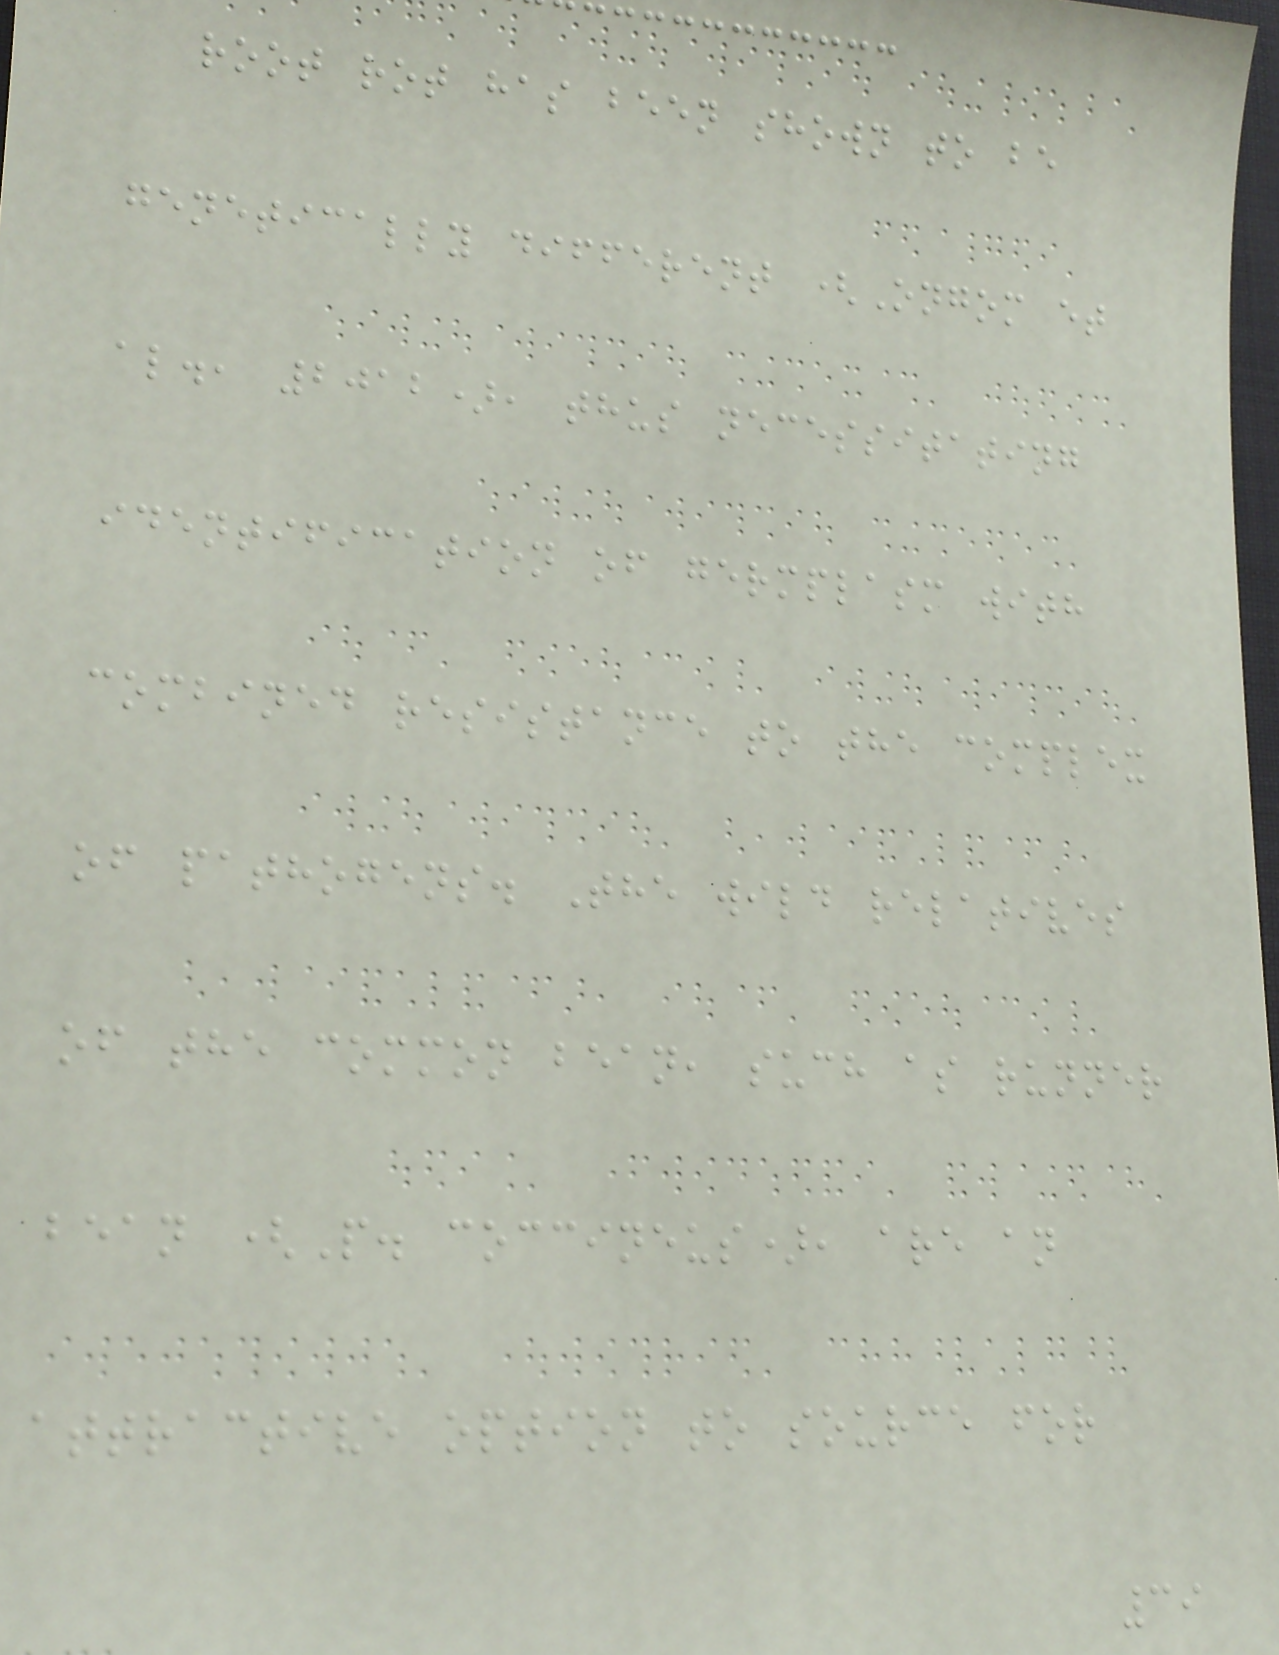root rot has been shown to be
genetically different (Ongom et
al., 2012), thus necessitating
identification of germplasm with
combined resistance to the complex
of pathogens. The wild relatives
of the common bean, such as runner
bean (P. coccineus), are an
attractive option to source for
39
